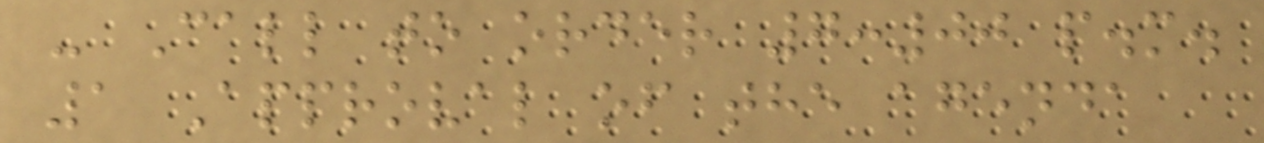- Call to order 7:00 p.m.
1 Approval of the agenda
